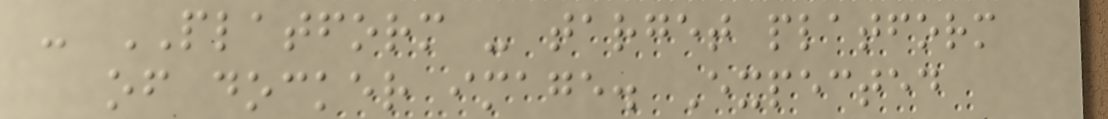- PLATFORM - target platform
of docker image. Expected
